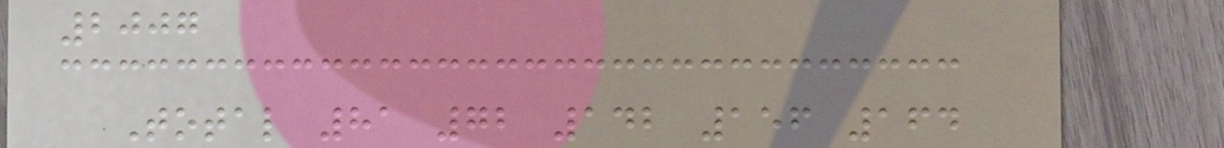2007
Total 81 72 142 156 164
